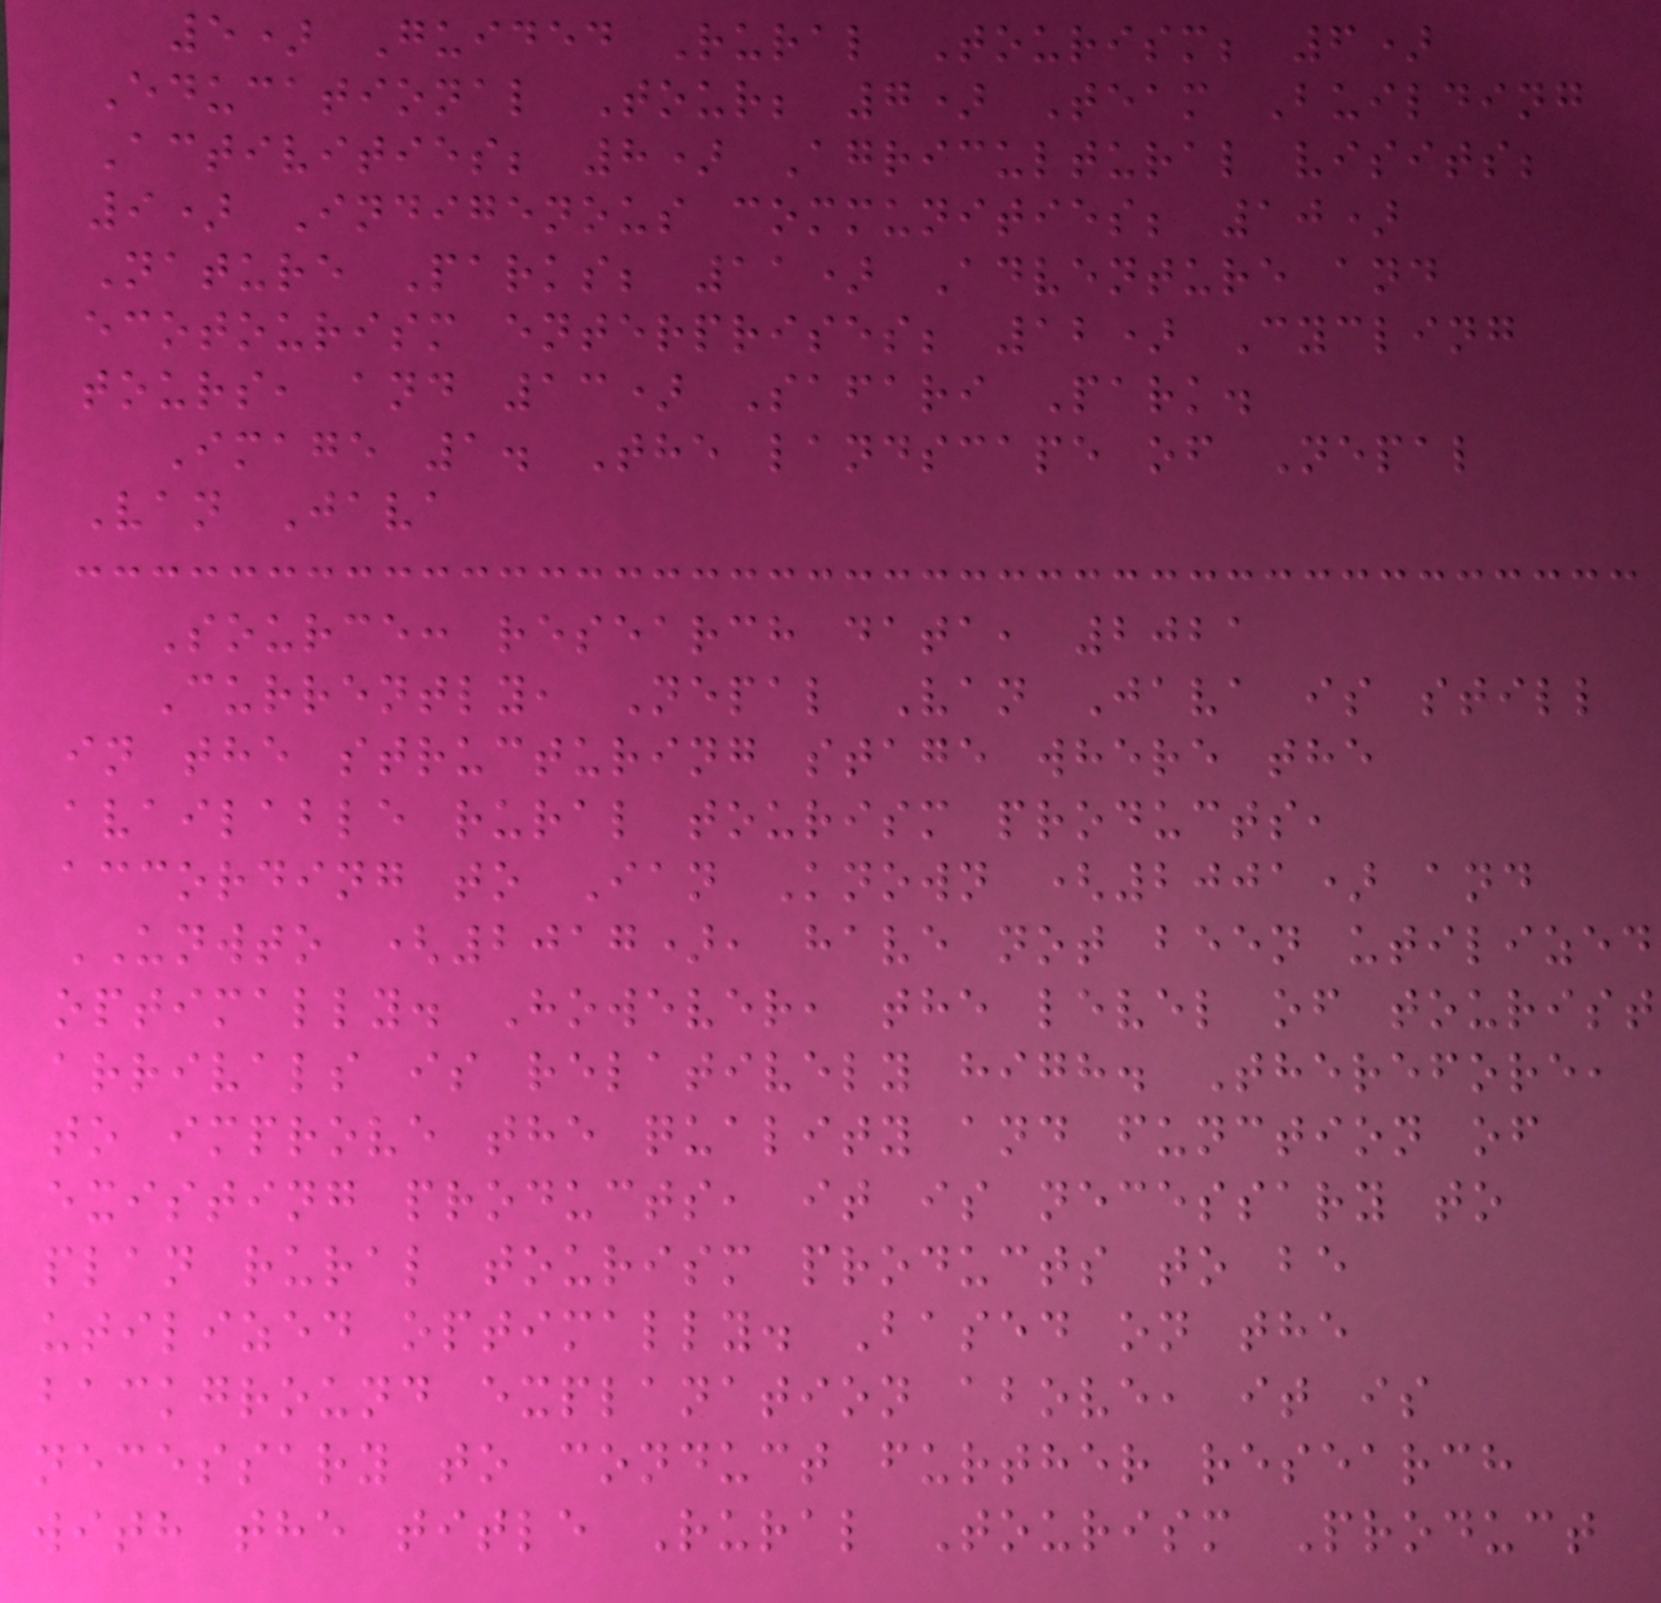5) Guided Rural Tourism; 6)
Educational Tour; 7) Team Building
Activities; 8) Agricultural visits;
9) Indigenous communities; 10)
Nature Parks; 11) Adventure and
ecotourism enterprises; 12) Cycling
tours, and 13) Safari Park.
Image 1. The landscape of Nepal
Van Java
Source: research data, 2021
Currently, Nepal Van Java is still
in the structuring stage where the
available rural tourism products,
according to Ian Known (2001) and
UNWTO (2017), have not been utilized
optimally. However, the level of tourist
arrivals is relatively high. Therefore,
to improve the quality and function of
existing products, it is necessary to
plan rural tourism products to be
utilized optimally. Based on the
background explanation above, it is
necessary to conduct further research
with the title Rural Tourism Product
